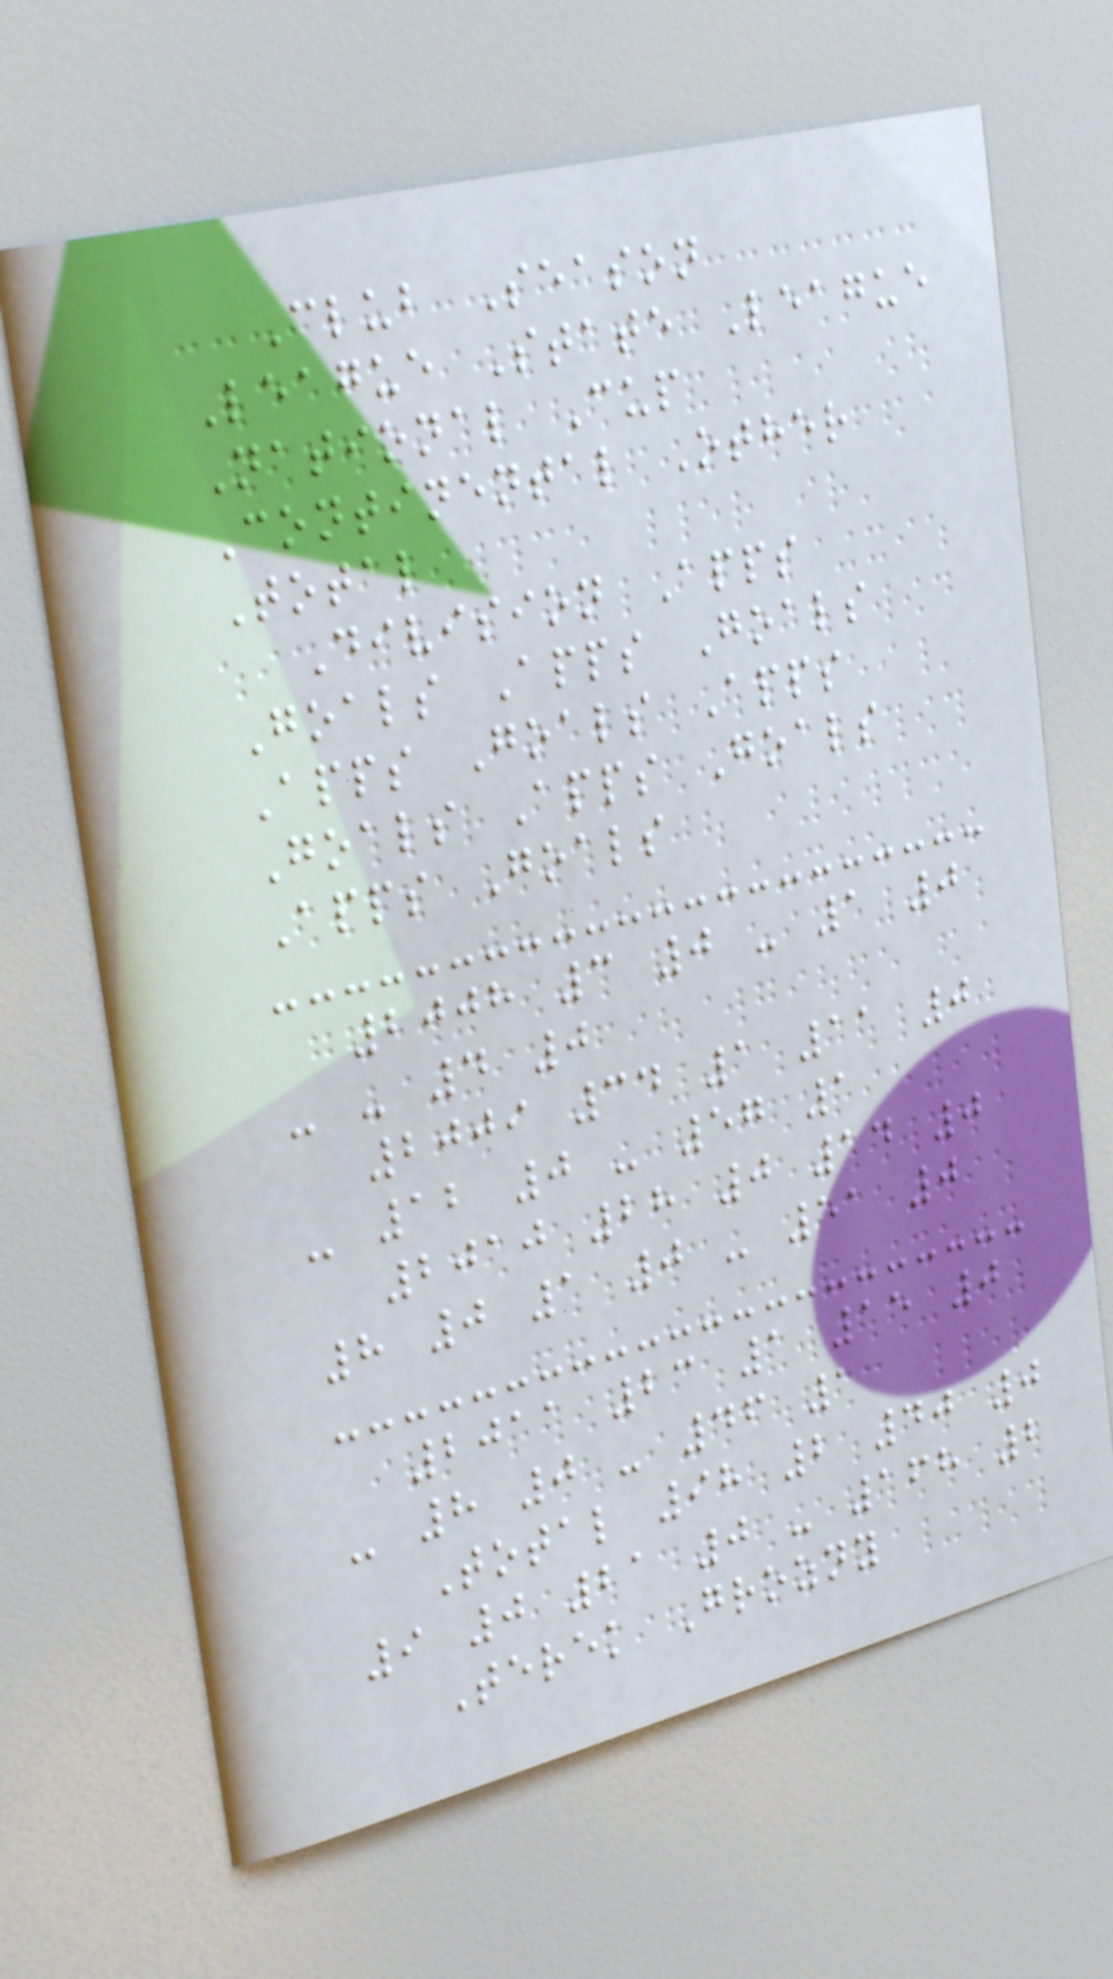Club Season
League State League
National Cup
Continental Other
Total
Division Apps
Goals Apps Goals
Apps Goals Apps
Goals Apps Goals
Apps Goals
2008 3 0 - 1 0
- - 4 0
2009 34 1 11 0
- 12 0 - 57 1
2010 28 0 14 0
8 0 1 0 - 51 0
2011 23 1 15 0
- 8 0 - 46 1
Total 98 2 40 0
9 0 21 0 - 168 2
Terek Grozny
